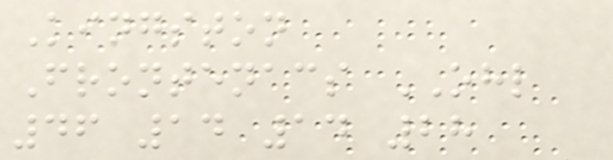Kingston
Frontenacs OHL
46 14 14 28
